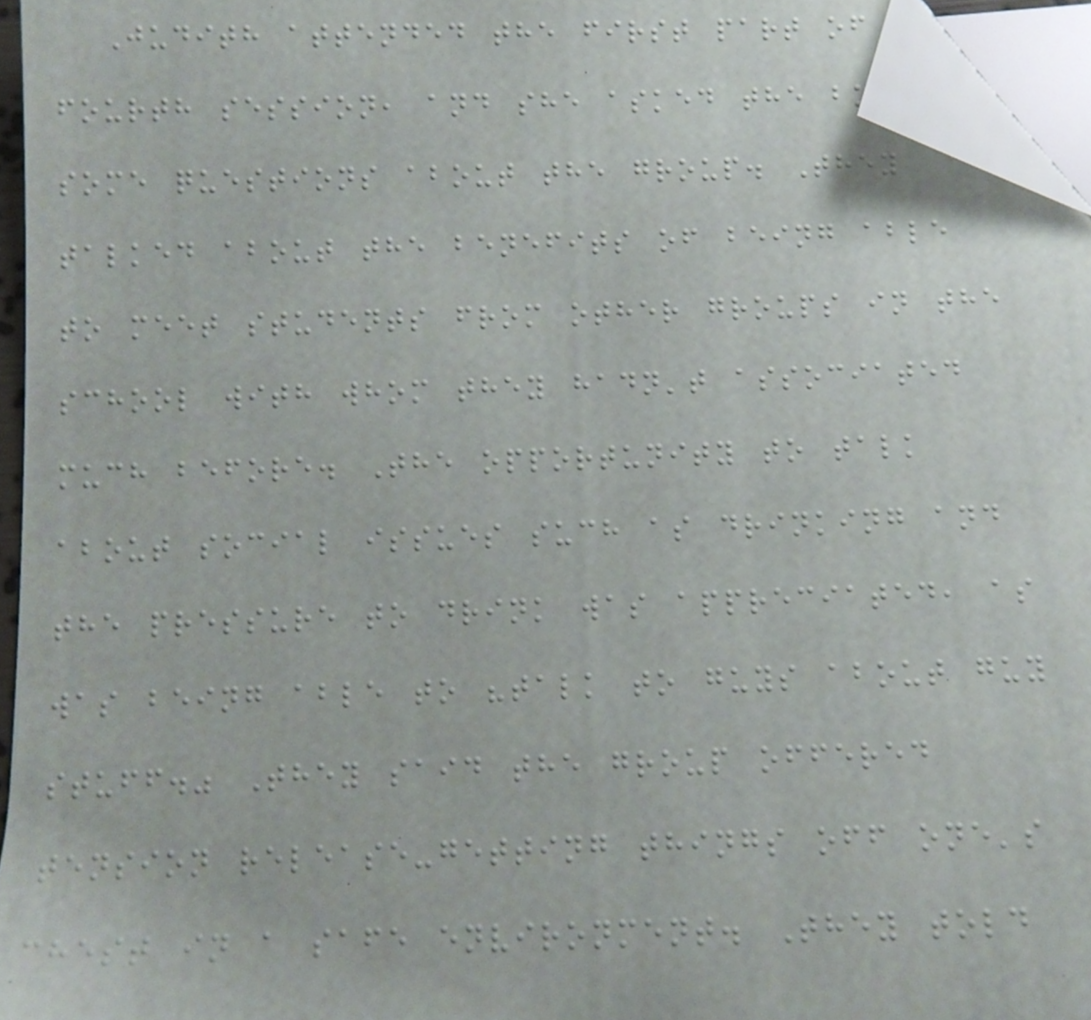Judith attended the first part of the
fourth session, and she asked the boys
some questions about the group. They
talked about the benefits of being able
to meet students from other groups in the
school with whom they hadn't associated
much before. The opportunity to talk
about social issues such as drinking and
the pressure to drink was appreciated, as
was being able to "talk to guys about guy
stuff." They said the group offered
tension release-getting things off one's
chest in a safe environment. They told
